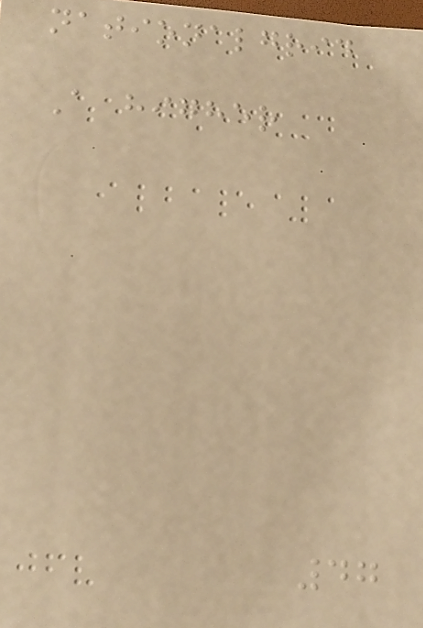nationalgrid
A higher
47
